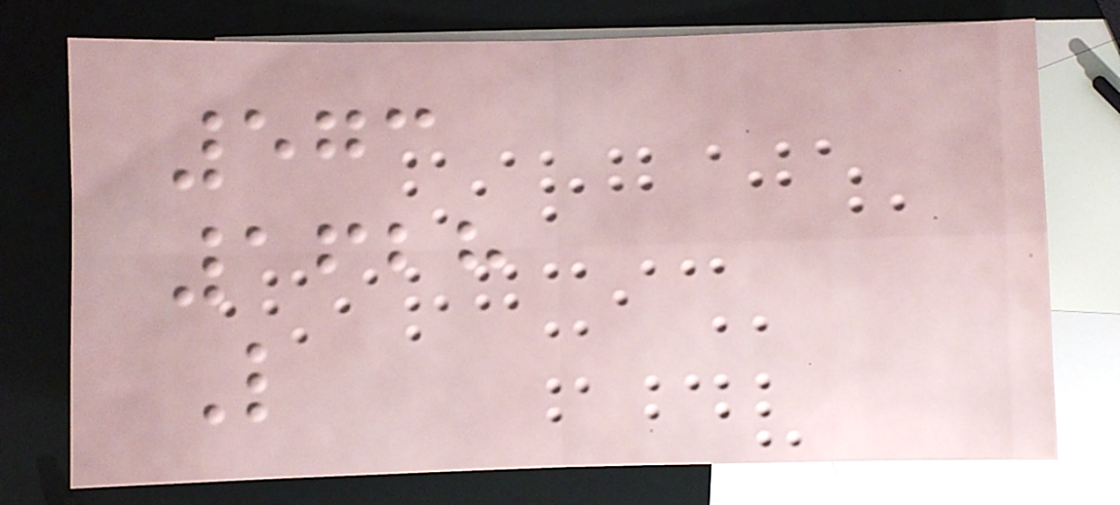573
1628
L
